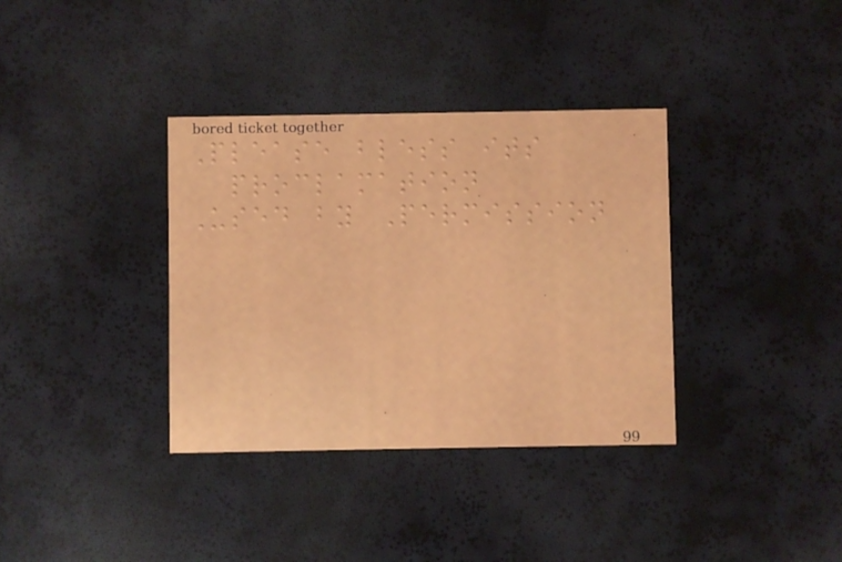Please bless its
proclamation
Used by Permission
